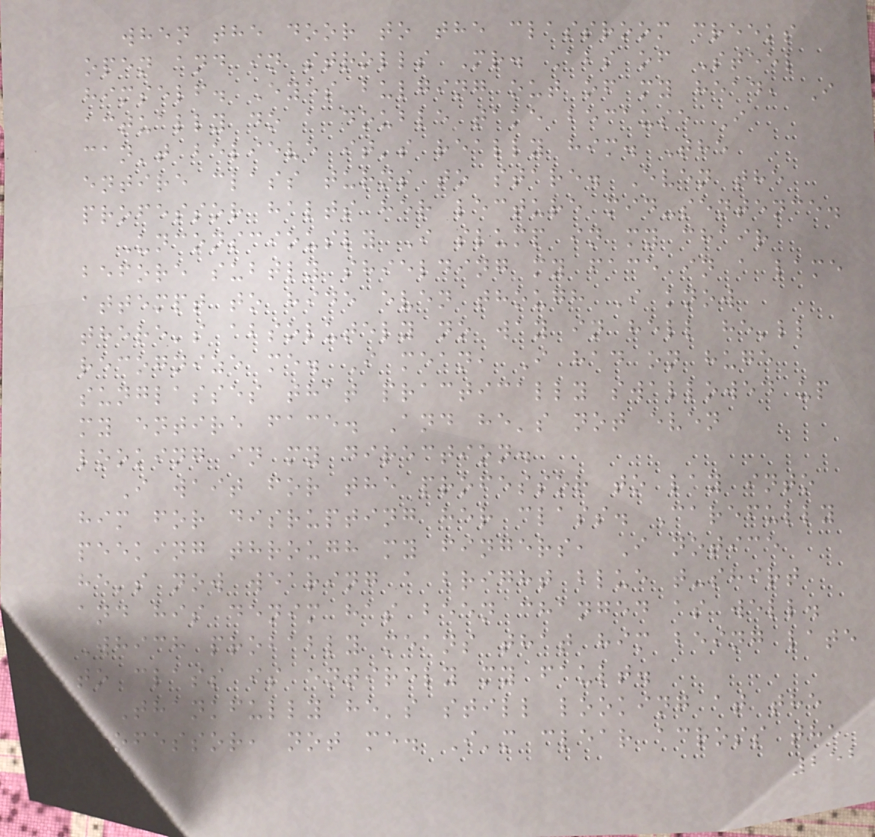when the door to the classroom creeks
open and in strolls Mr. Abs of Steel
himself. Eyes bulging out of my head, I
actually do a double take because I
can't believe it's really him. The
entire class turns to stare. Even the
professor halts her lecture mid-sentence.
Unconsciously I slump in my chair
before subtly shielding my face in a lame
attempt to hide even though I know
there's absolutely no way in hell he'll
recognize me. I mean, I had on huge
sunglasses that practically swallowed up
my entire face. And he's not even
looking in my direction.
I wait for the professor to lay into
him for disrupting her class. Carefully
peeking through my fingers, I notice
he's now wearing a bright blue t-shirt
and his denim has been changed as well.
Which probably means that him being late
to class is entirely my fault.
Thankfully he's still looking at the
professor, not me. I'm clear across the
252
